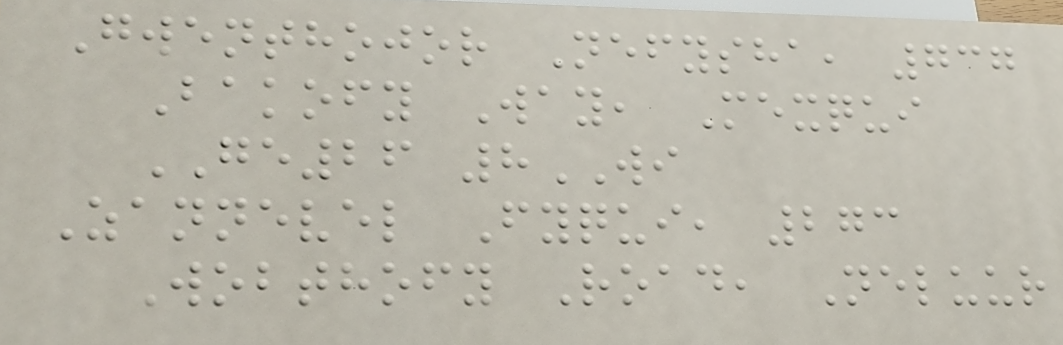Gwenthojor Nefysha, 737
Bakofy Way, Mexqui
GE26 8WI
Zannevel Fyqui, 273
Wobthofy Road, Neluur
